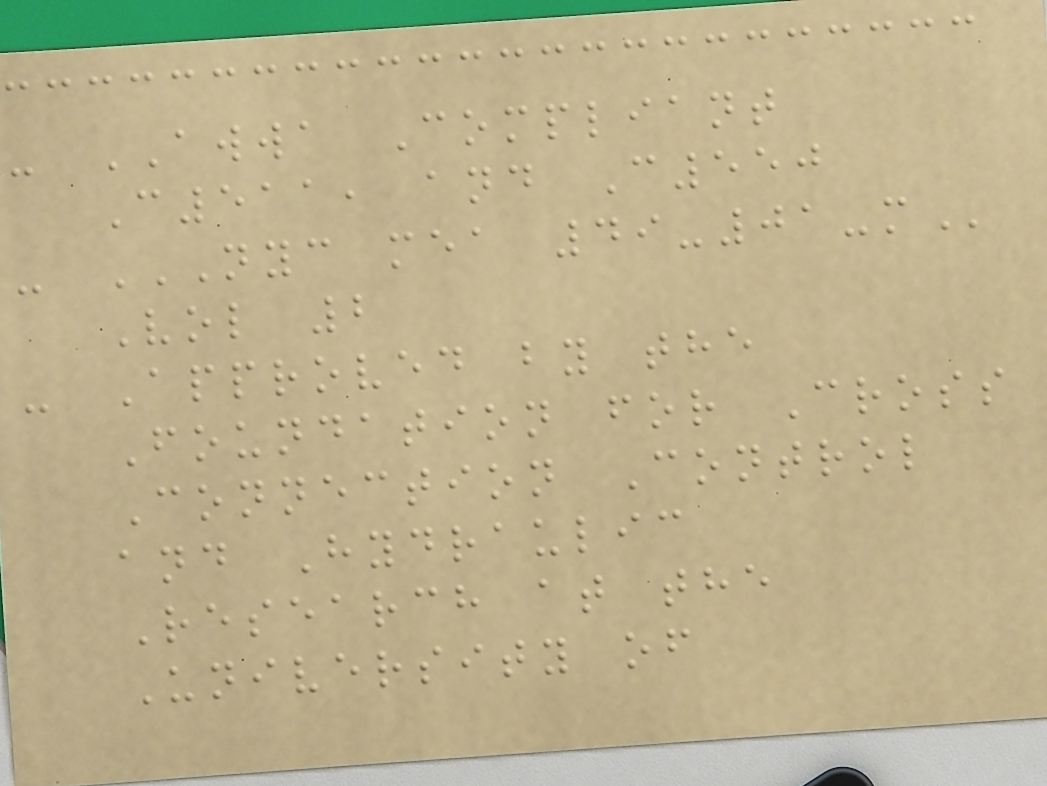- AWWA Compliant
C511, and C550
- NYC MEA 49-01-M
Vol 2
- Approved by the
Foundation for Cross
Connection Control
and Hydraulic
Research at the
University of
